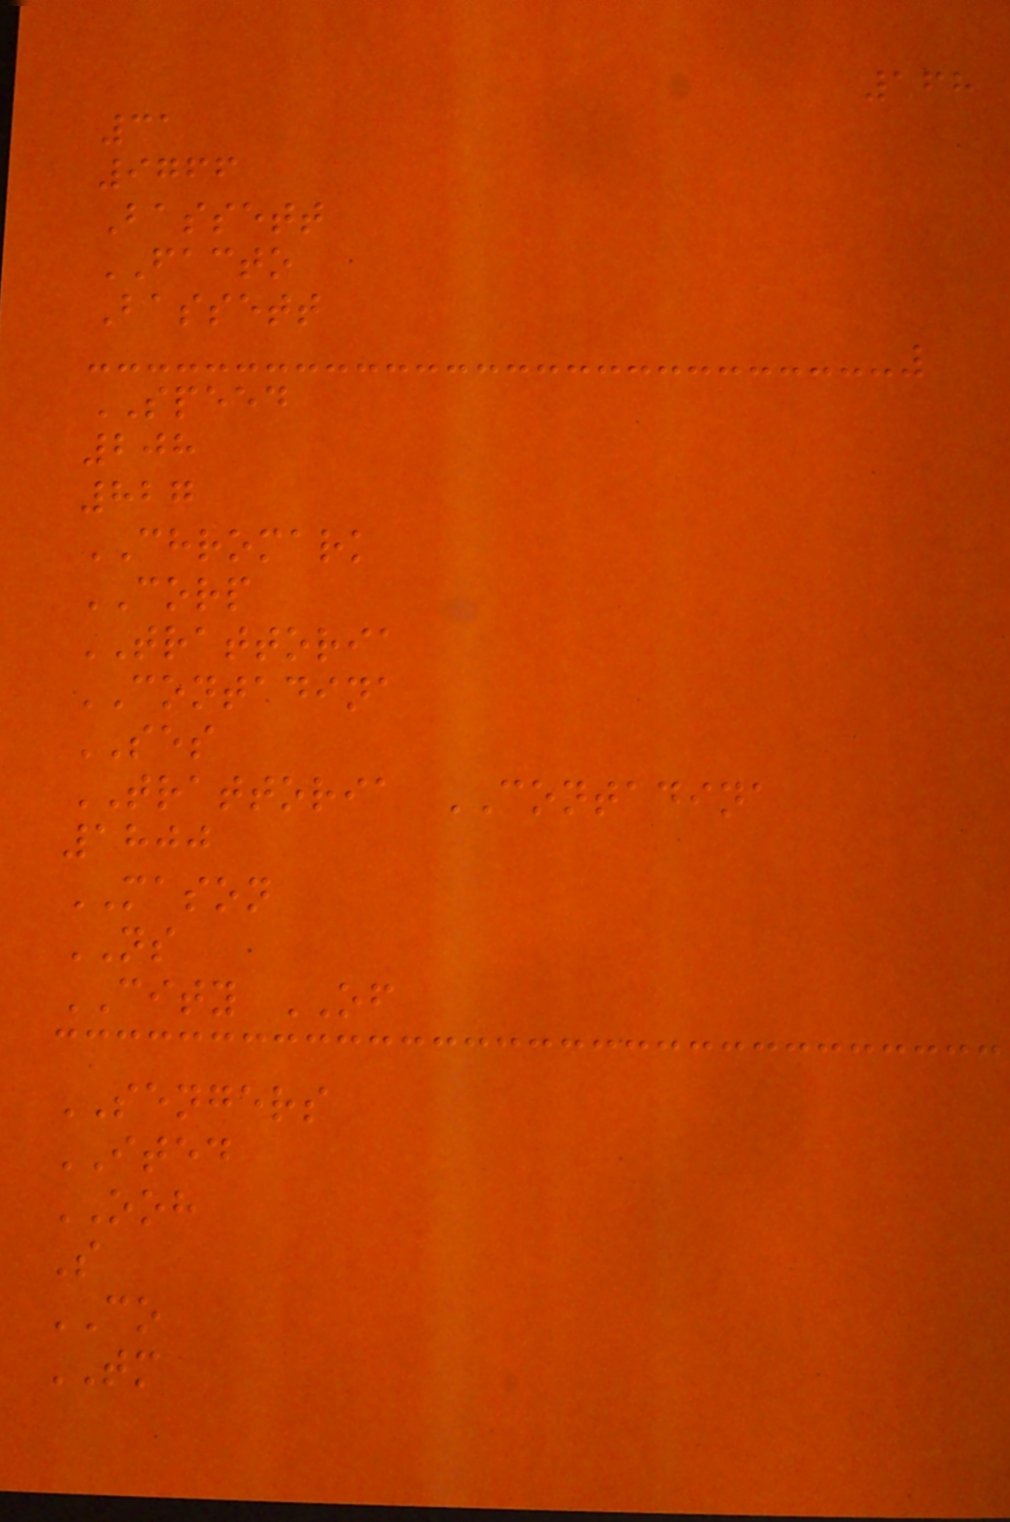168
31
9766
Bassett
FACTO
Bassett
SPEED
208
827
CHROMARK
CORP
TRATTORIA
CONTADINA
SES
TRATTORIA CONTADINA
1800
MASON
NS
CITY OF
SENGERS
ITED
OOH
S
CO
TM
